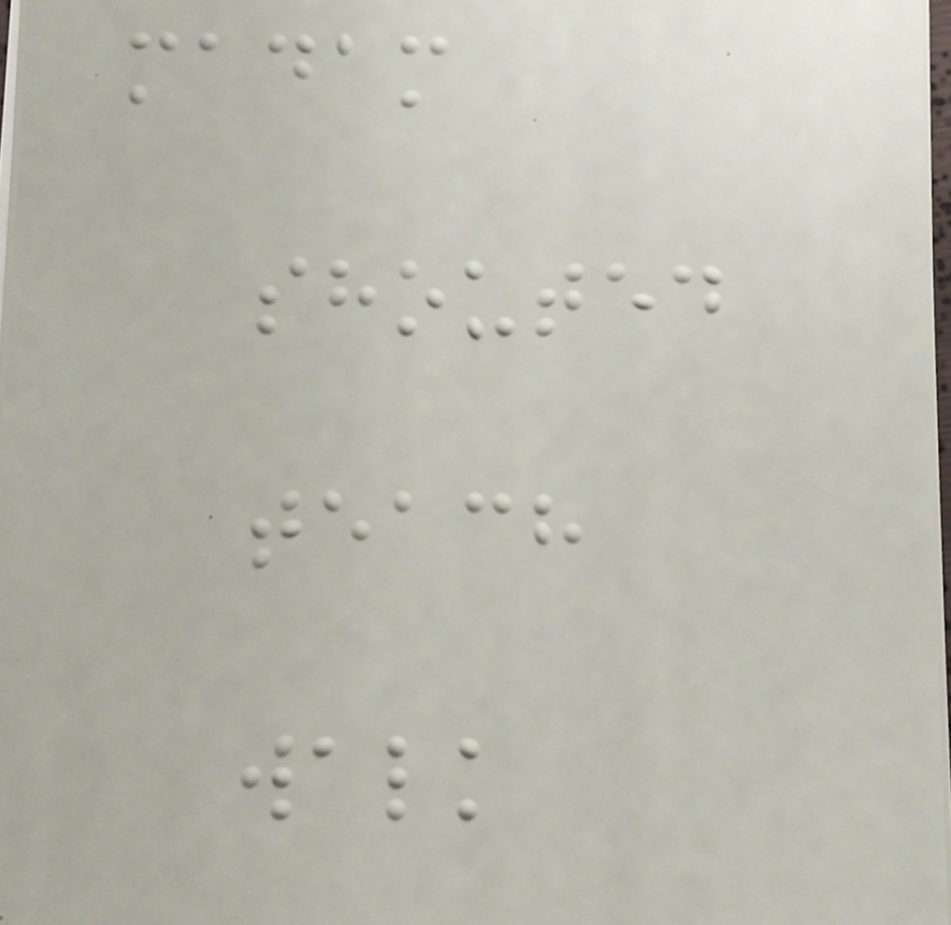madam
shouted
teach
walk
